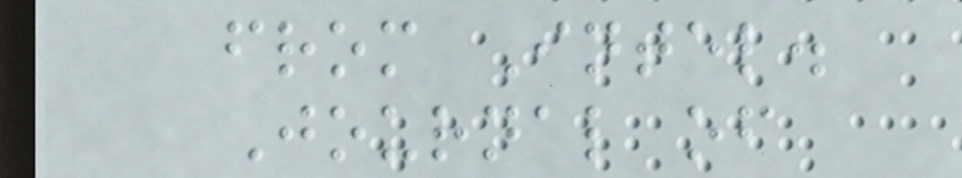from Intel.
Journal of
